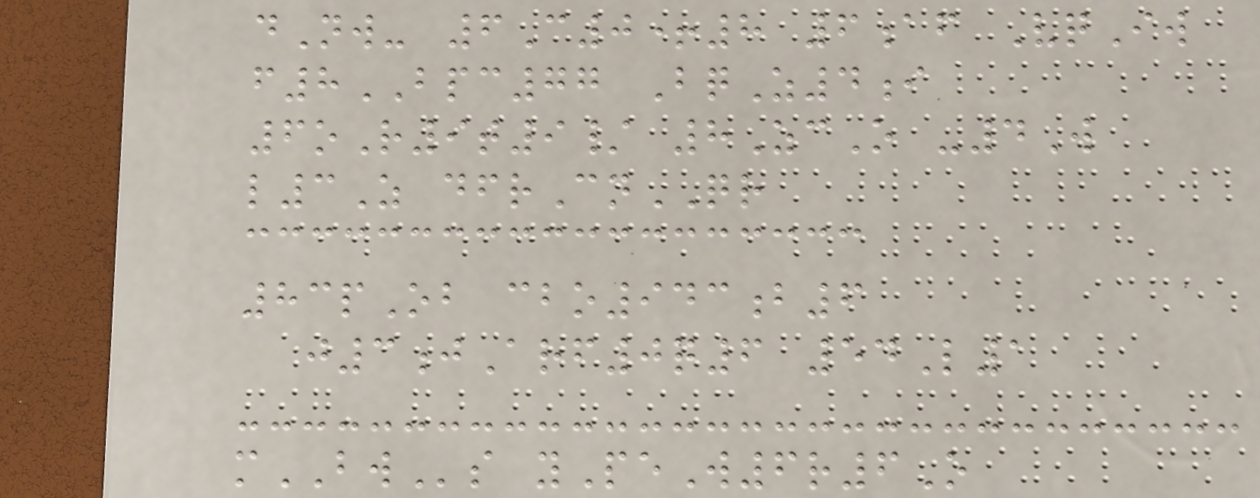dNw- 6C0+8 6af VqIw
f8BPC77 BqZ4i
6oR9t9/ 8ZcO -4W
l3Z dfrCnQR
83pOb cbo943b6
j3jArf0q6 54L1
mBWs yPeW6r6O
